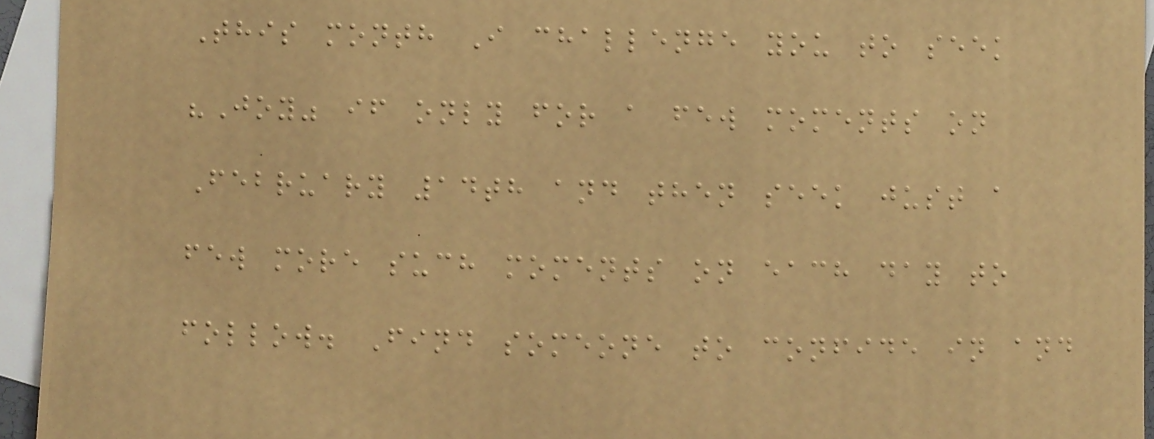This month I challenge you to seek
"Joy" if only for a few moments on
February 14th and then seek just a
few more such moments on each day to
follow. Find someone to confide in and
